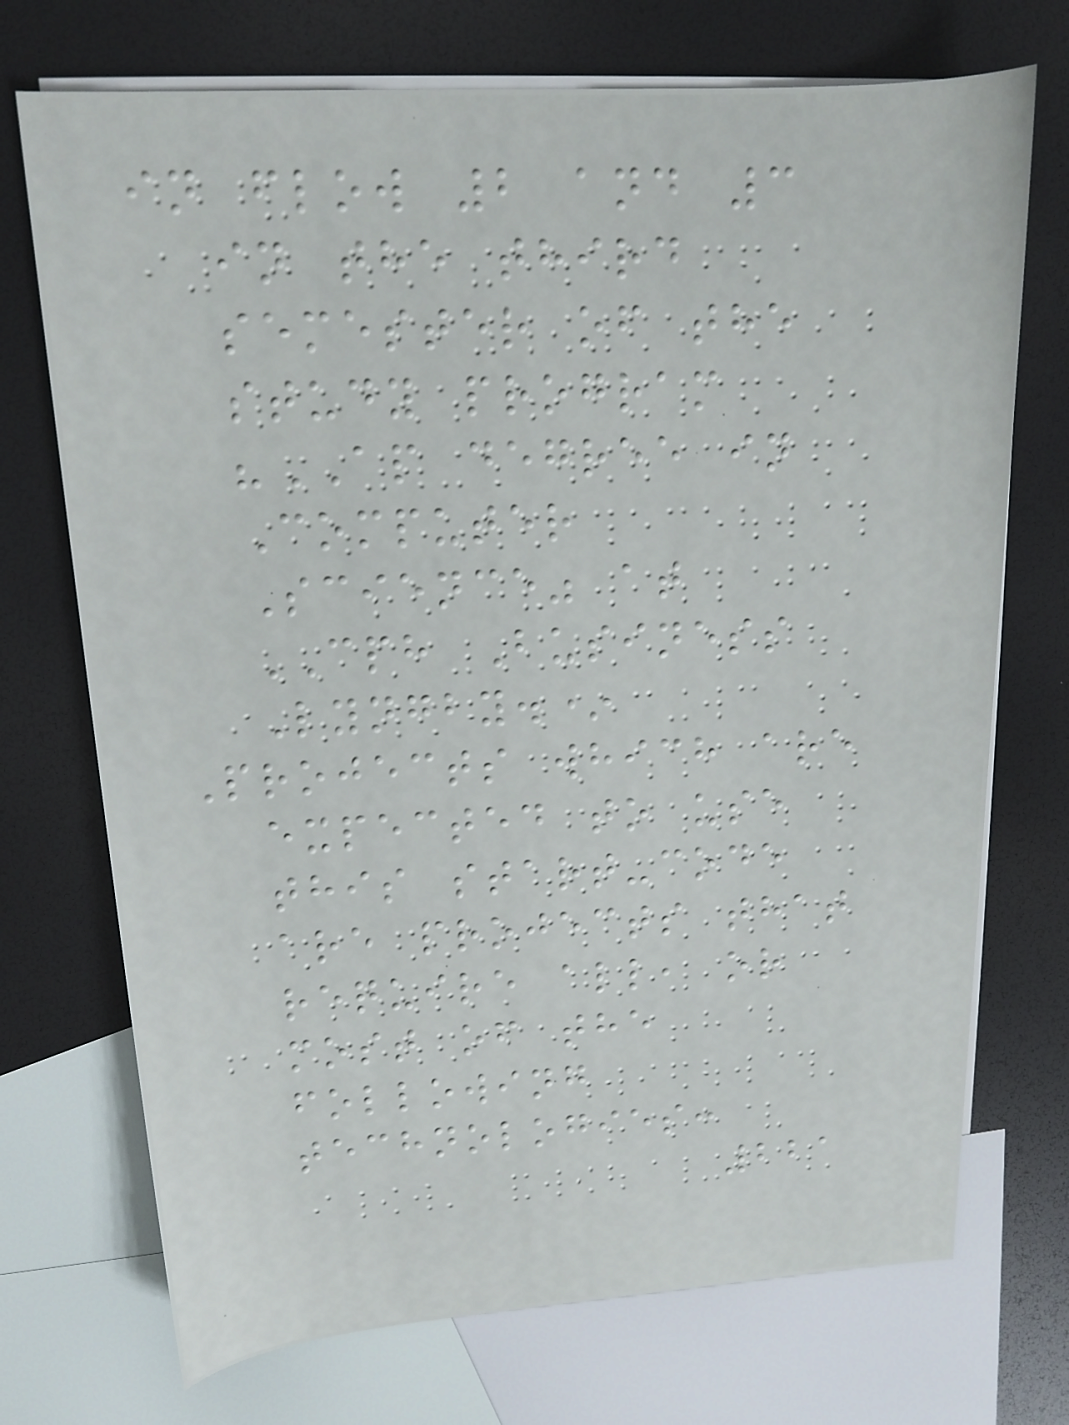in flow 2 and 3
in the third
semester of the
study program
"AP degree in
Computer
Science" at
CPH Business
Lyngby.*
Projects which are
expected to use
this start-code
are projects that
require all, or
most of the
following
technologies:
221
